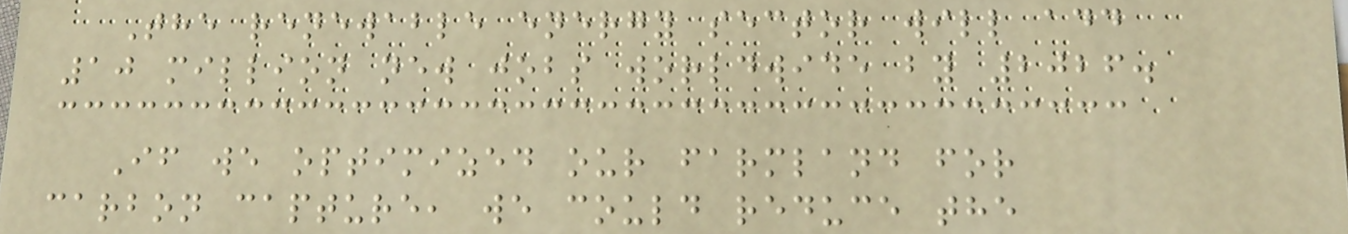The renewable energy sector will add
10 million new jobs worldwide by 2026.
If we optimized our farmland for
carbon capture, we could reduce the
